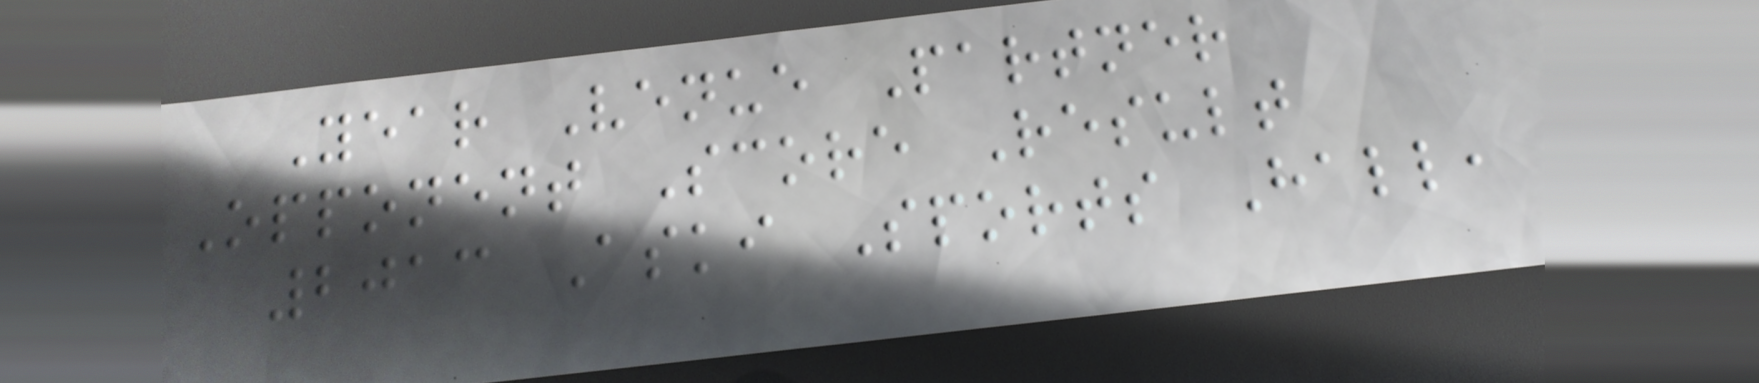Year Venue Partner
Opponent Score Result
2013 Aski Sports Hall,
